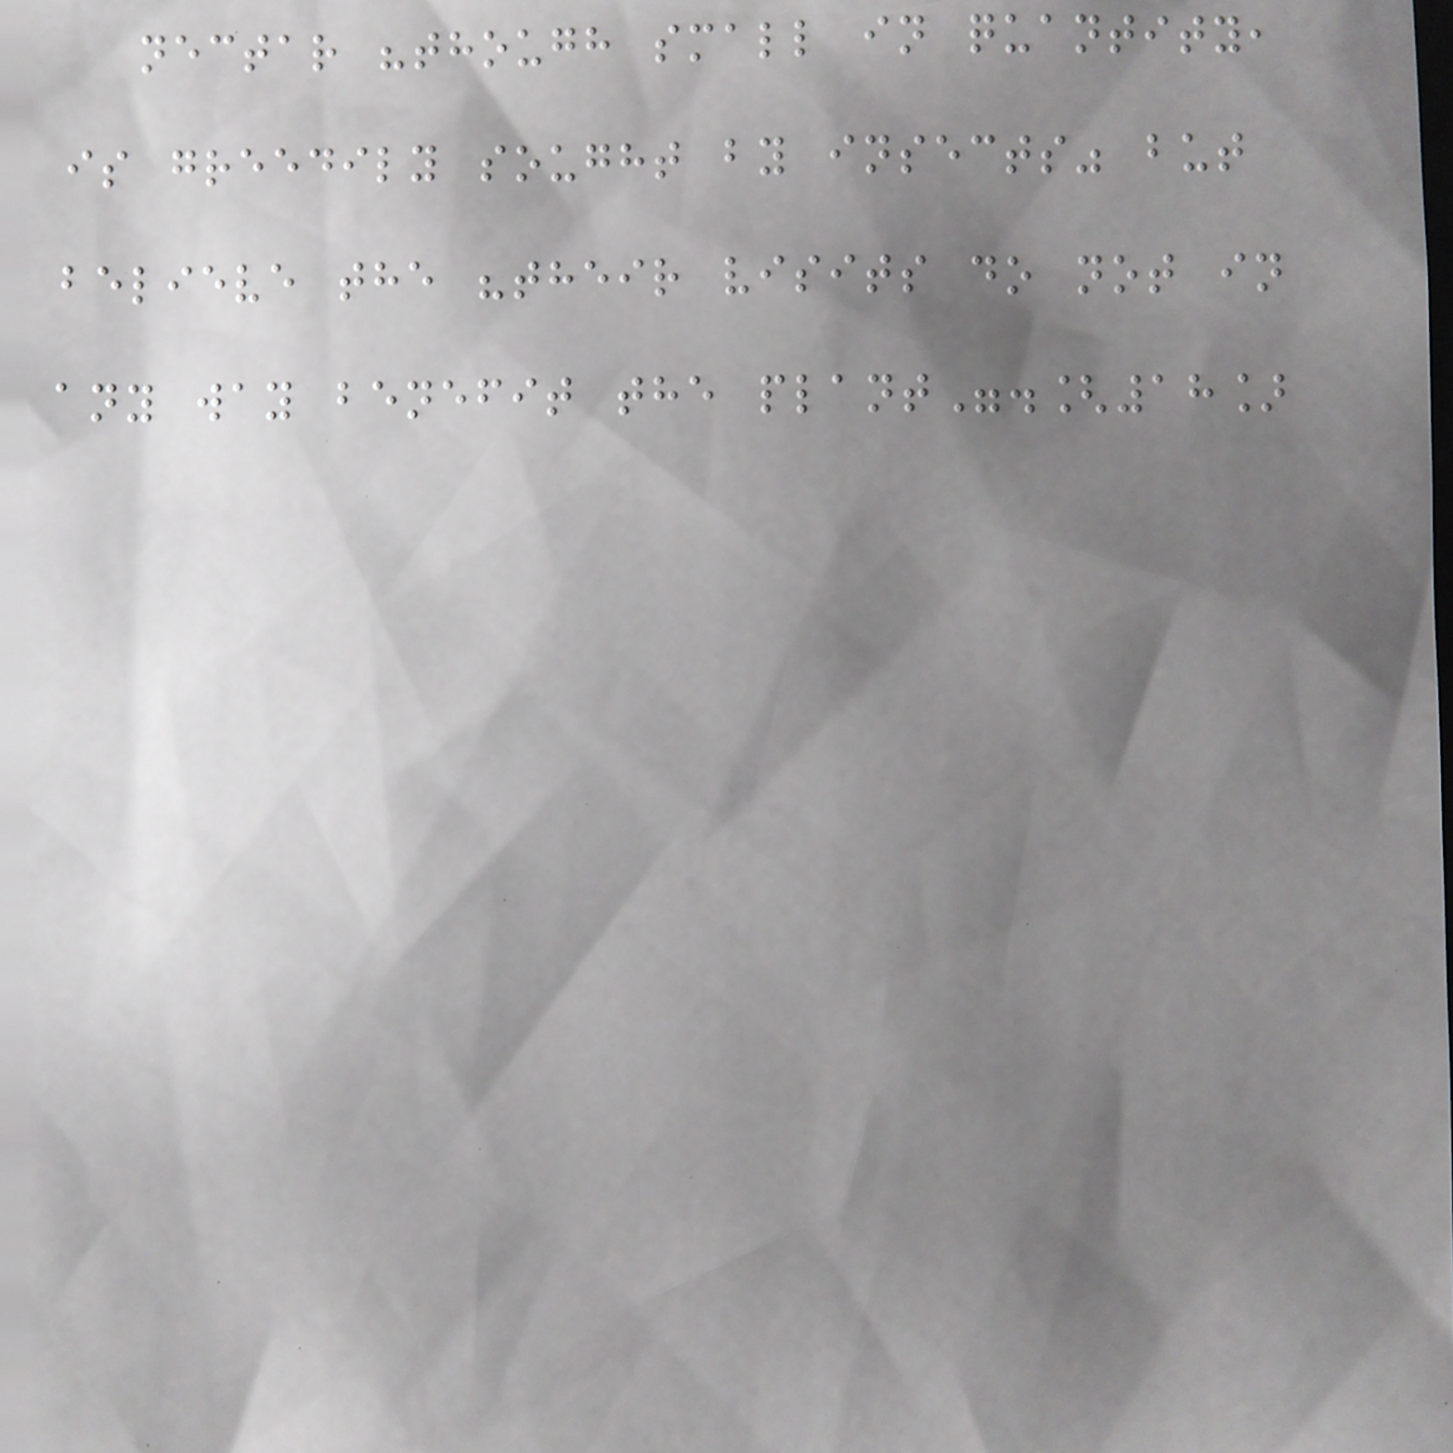nectar "though small in quantity,
is greedily sought by insects" but
believe the "their visits do not in
any way benefit the plant".[18]
